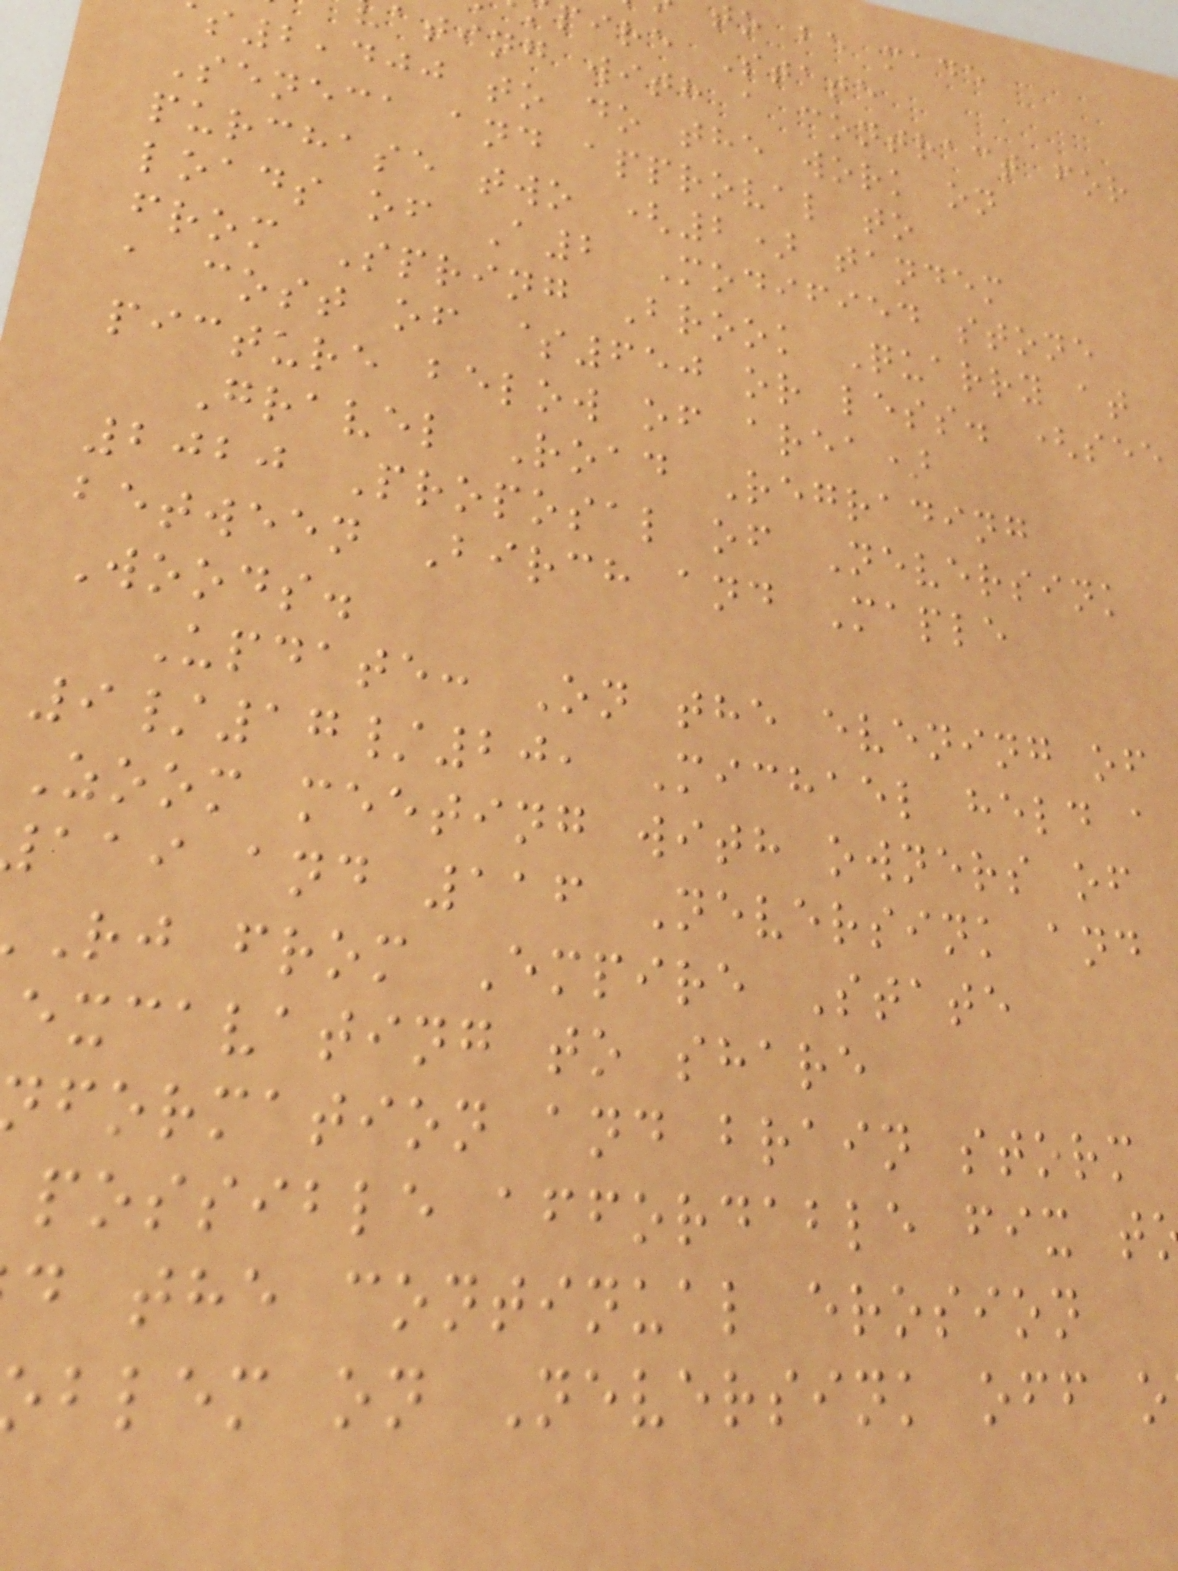to be made
pire State
ating with a contract for
2,400 to do the work on
Seneca and approval to
purchase two (2) tandem
loads of A2 Modified stone
from Spring Brook Quarry at
a cost of $650 or less. (see
picture below of area)
Gravel Road Regrading
2020 Proposal of Neversink
between Birch and Maple
Woods.
Update: On the evening of
9/17/20, Michael held a
Zoom meeting with owners of
aai and 116 Neversink and
rj from Empire State
excavating to share
formation and brain storm
possible affordable fix t
d the continual erosion
blem on Neversink off o
